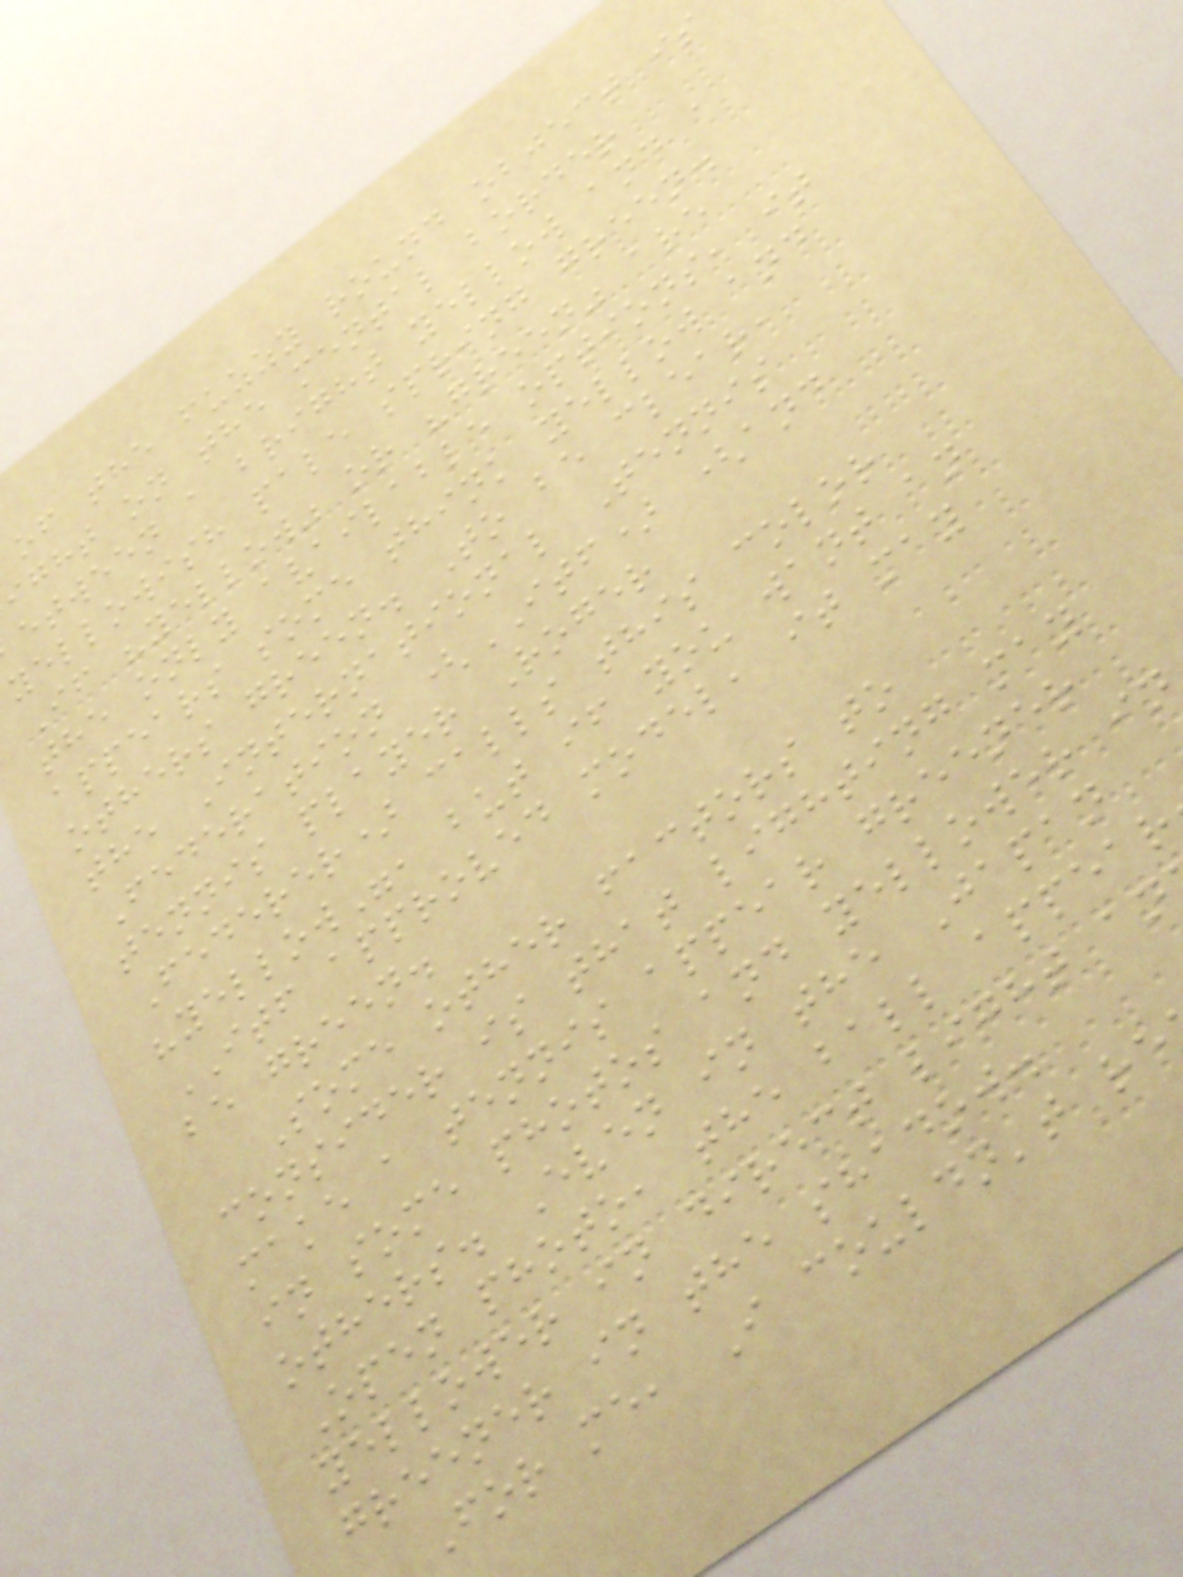of the fuzzy round object is
ight on the mental border
etween a bright yellow and a
yellowish pale spring green.
If "yellow" or "green" are
the only available options, it
appears some think yellow and
others green. To be clear,
the International Tennis
Federation (ITF) (and
tennis player Roger
Federer) calls this color
"yellow", but if you want an
ITF approved model, it may
be green.
Some other factors to
consider is that lighting may
make a tennis appear greener
in some photos and yellower in
others. Even in the Japan
Open photo, the ball appear
yellower in direct light an
greener in the shadow.
For me, I couldn't re
